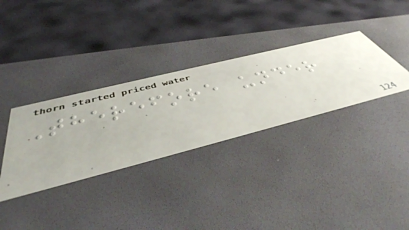Therefore under
